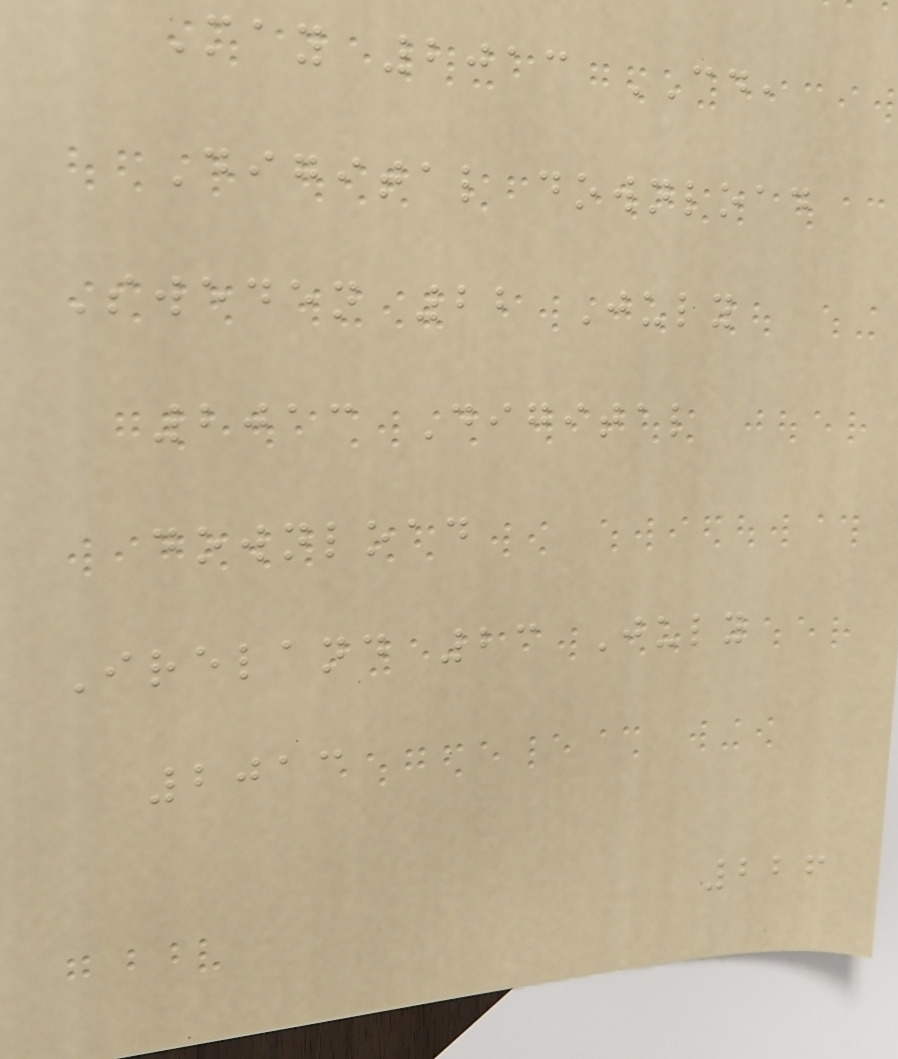May 2013 CD,
Digital download
Sweden 22 July
2013 Digital
download
Ireland 23 July
2013
226
